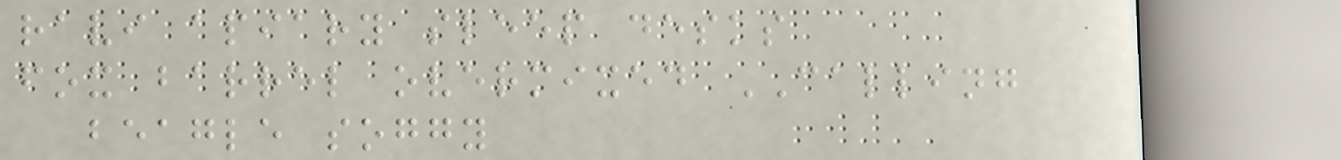ravi apiary sleep desks
fox barrel overmixed CALLING
beagle soggy
